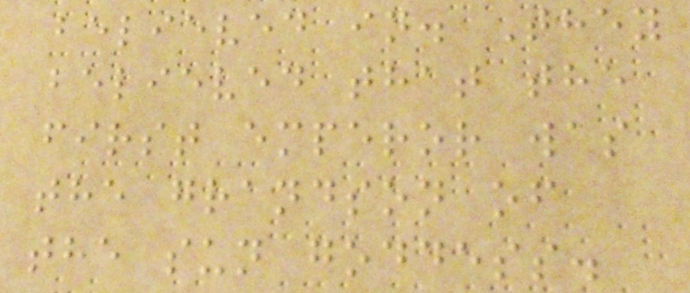believed in. They
believed that the
first emperor was
the grandson of
the sun goddess.
